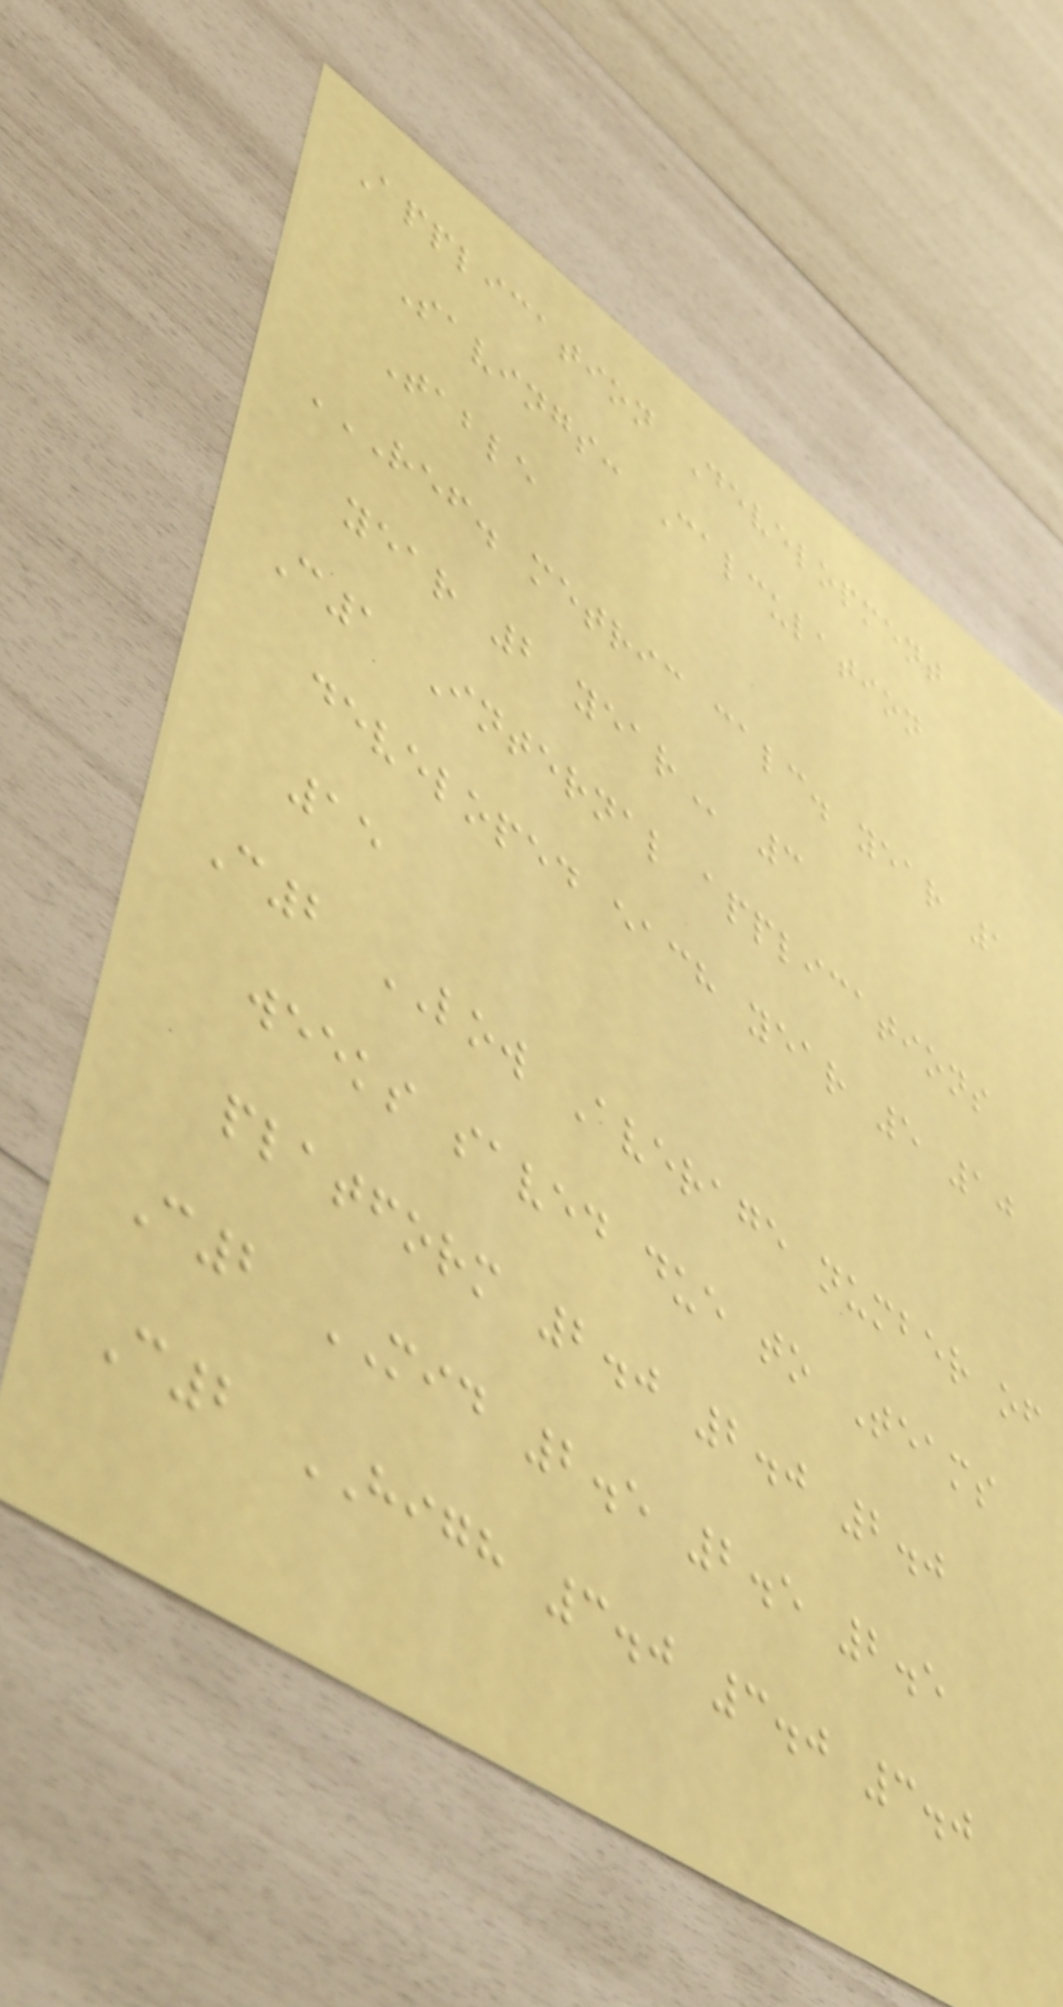Application Development
Savings: Calculation
Table
REF. METRIC CALC. YEAR 1
YEAR 2 YEAR 3
C1 Internal applications
developed each year 5 10
15
C2 LOW Average number of
weeks saved due to Teams
platform 2.0 2.0 2.0
C2 MID 2.5 2.5 2.5
C2 HIGH 3.0 3.0 3.0
